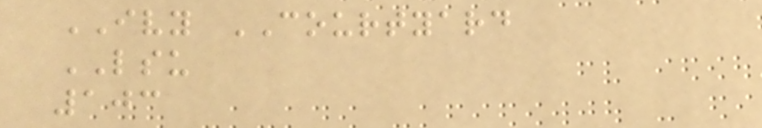IVY COURTYARD
LSU
103
